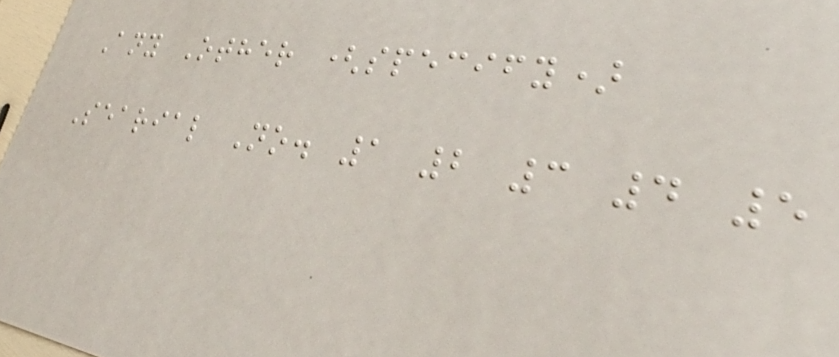Any Other (specify)
Searial No. 1 2 3 4 5
